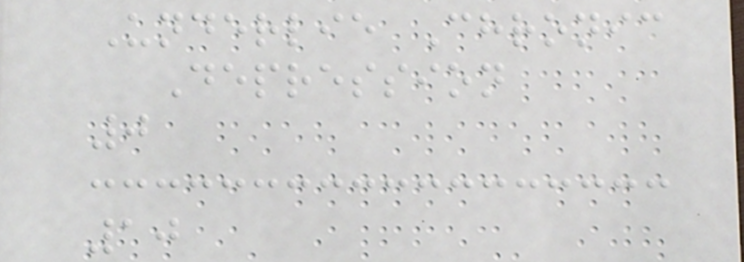Underlie Chronic
Depression
0
10
